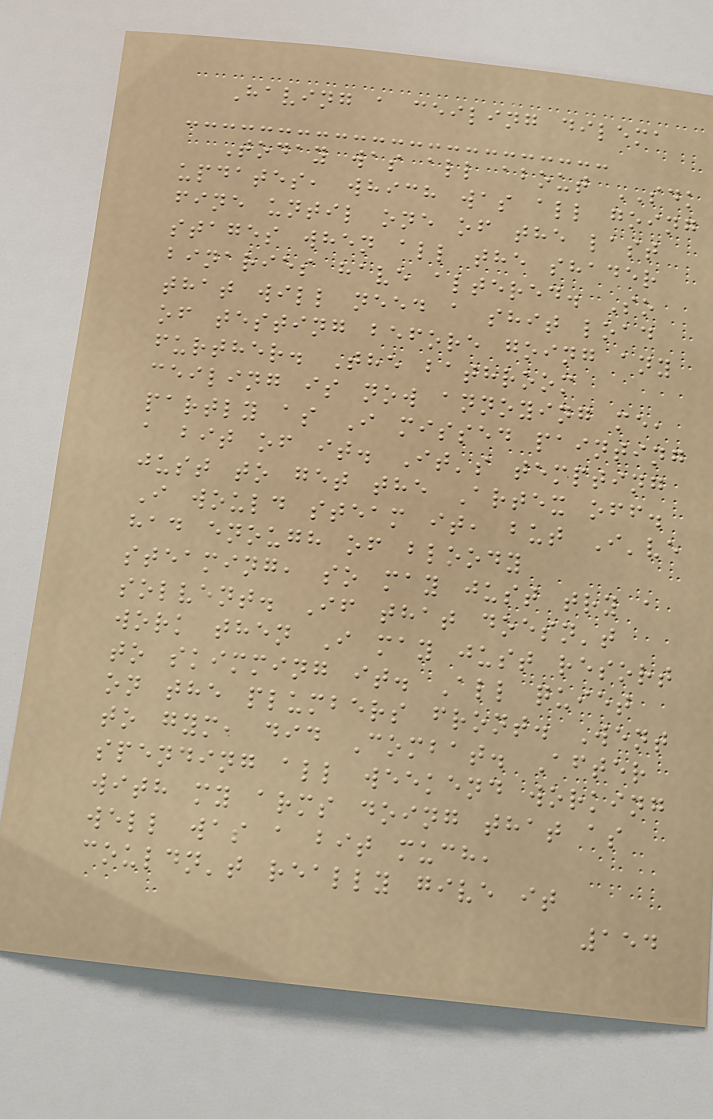Having a ceiling dilema
Today was all about SDK
updates, which was all going
fine until one of the last
stages when all the shader
binaries have altered. So
that will need a shit load
of testing before going any
further. The bathroom
ceiling is now annoying me,
partly as I missed painting
a bit of it. It's tempting
just to get the Artex off.
I would steam it, but I've
had enough of bloody
steaming, so may just try a
solvent. If that doesn't
work then I may just resort
to skimming it. All quiet
on the plumbers front. Went
to gym, did Combat. After
spending all weekend working
with my arms doing that as
well was a bit much,
couldn't really give it
154
